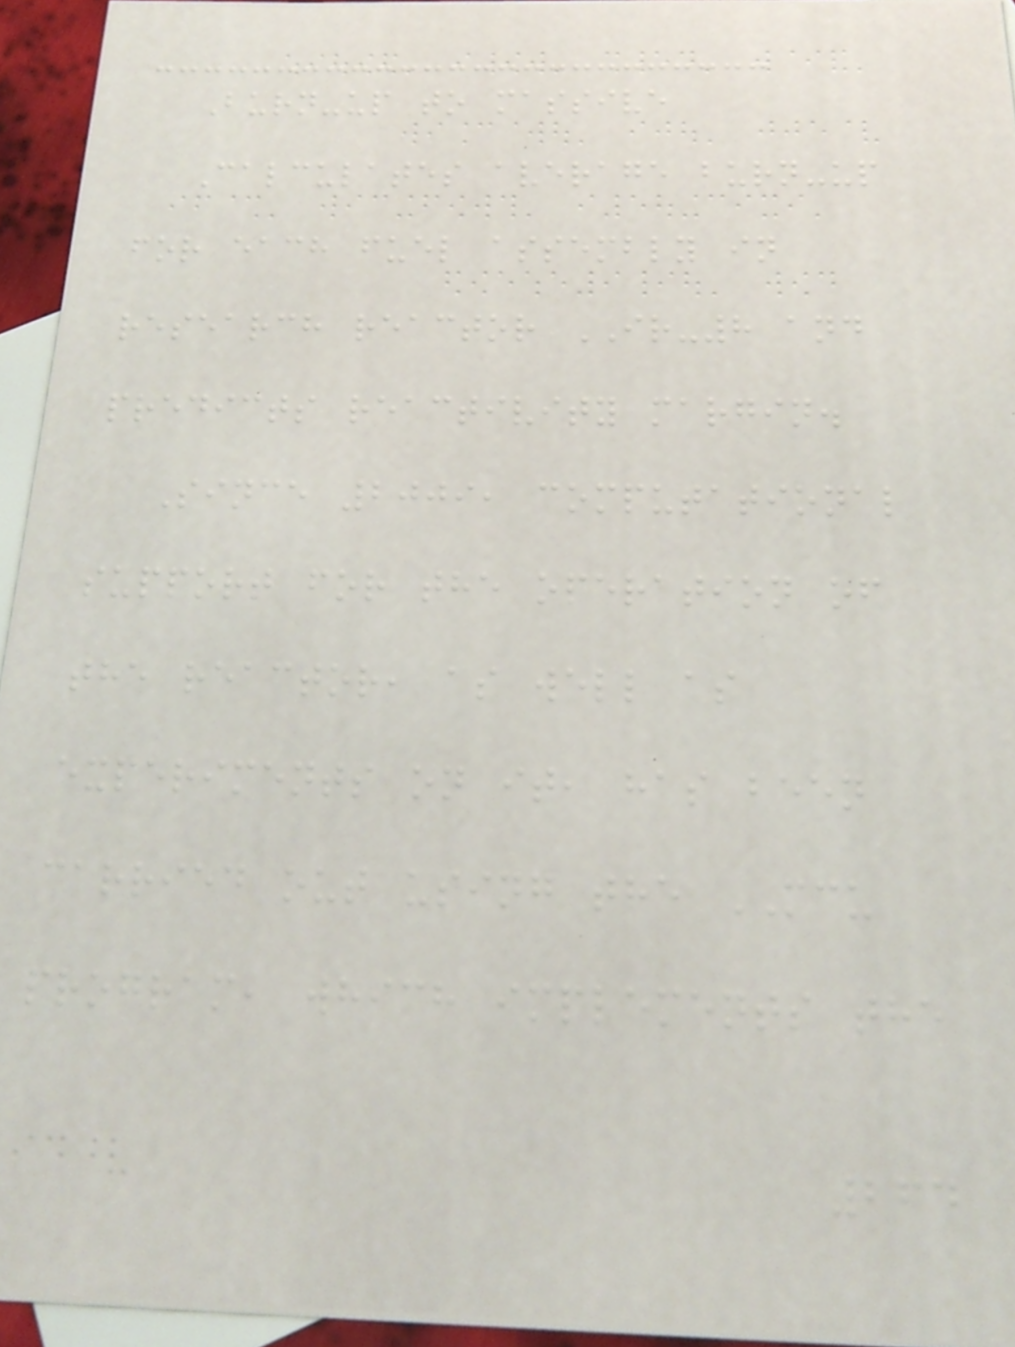Burn-up to massive
Calculates average burn-up
for each fuel assembly in
research reactor IR-8 and
predicts reactivity margin.
Since 2009, computational
support for the operation of
the reactor, as well as
experiments on it, has been
carried out using the MCU
program, which implements the
264
